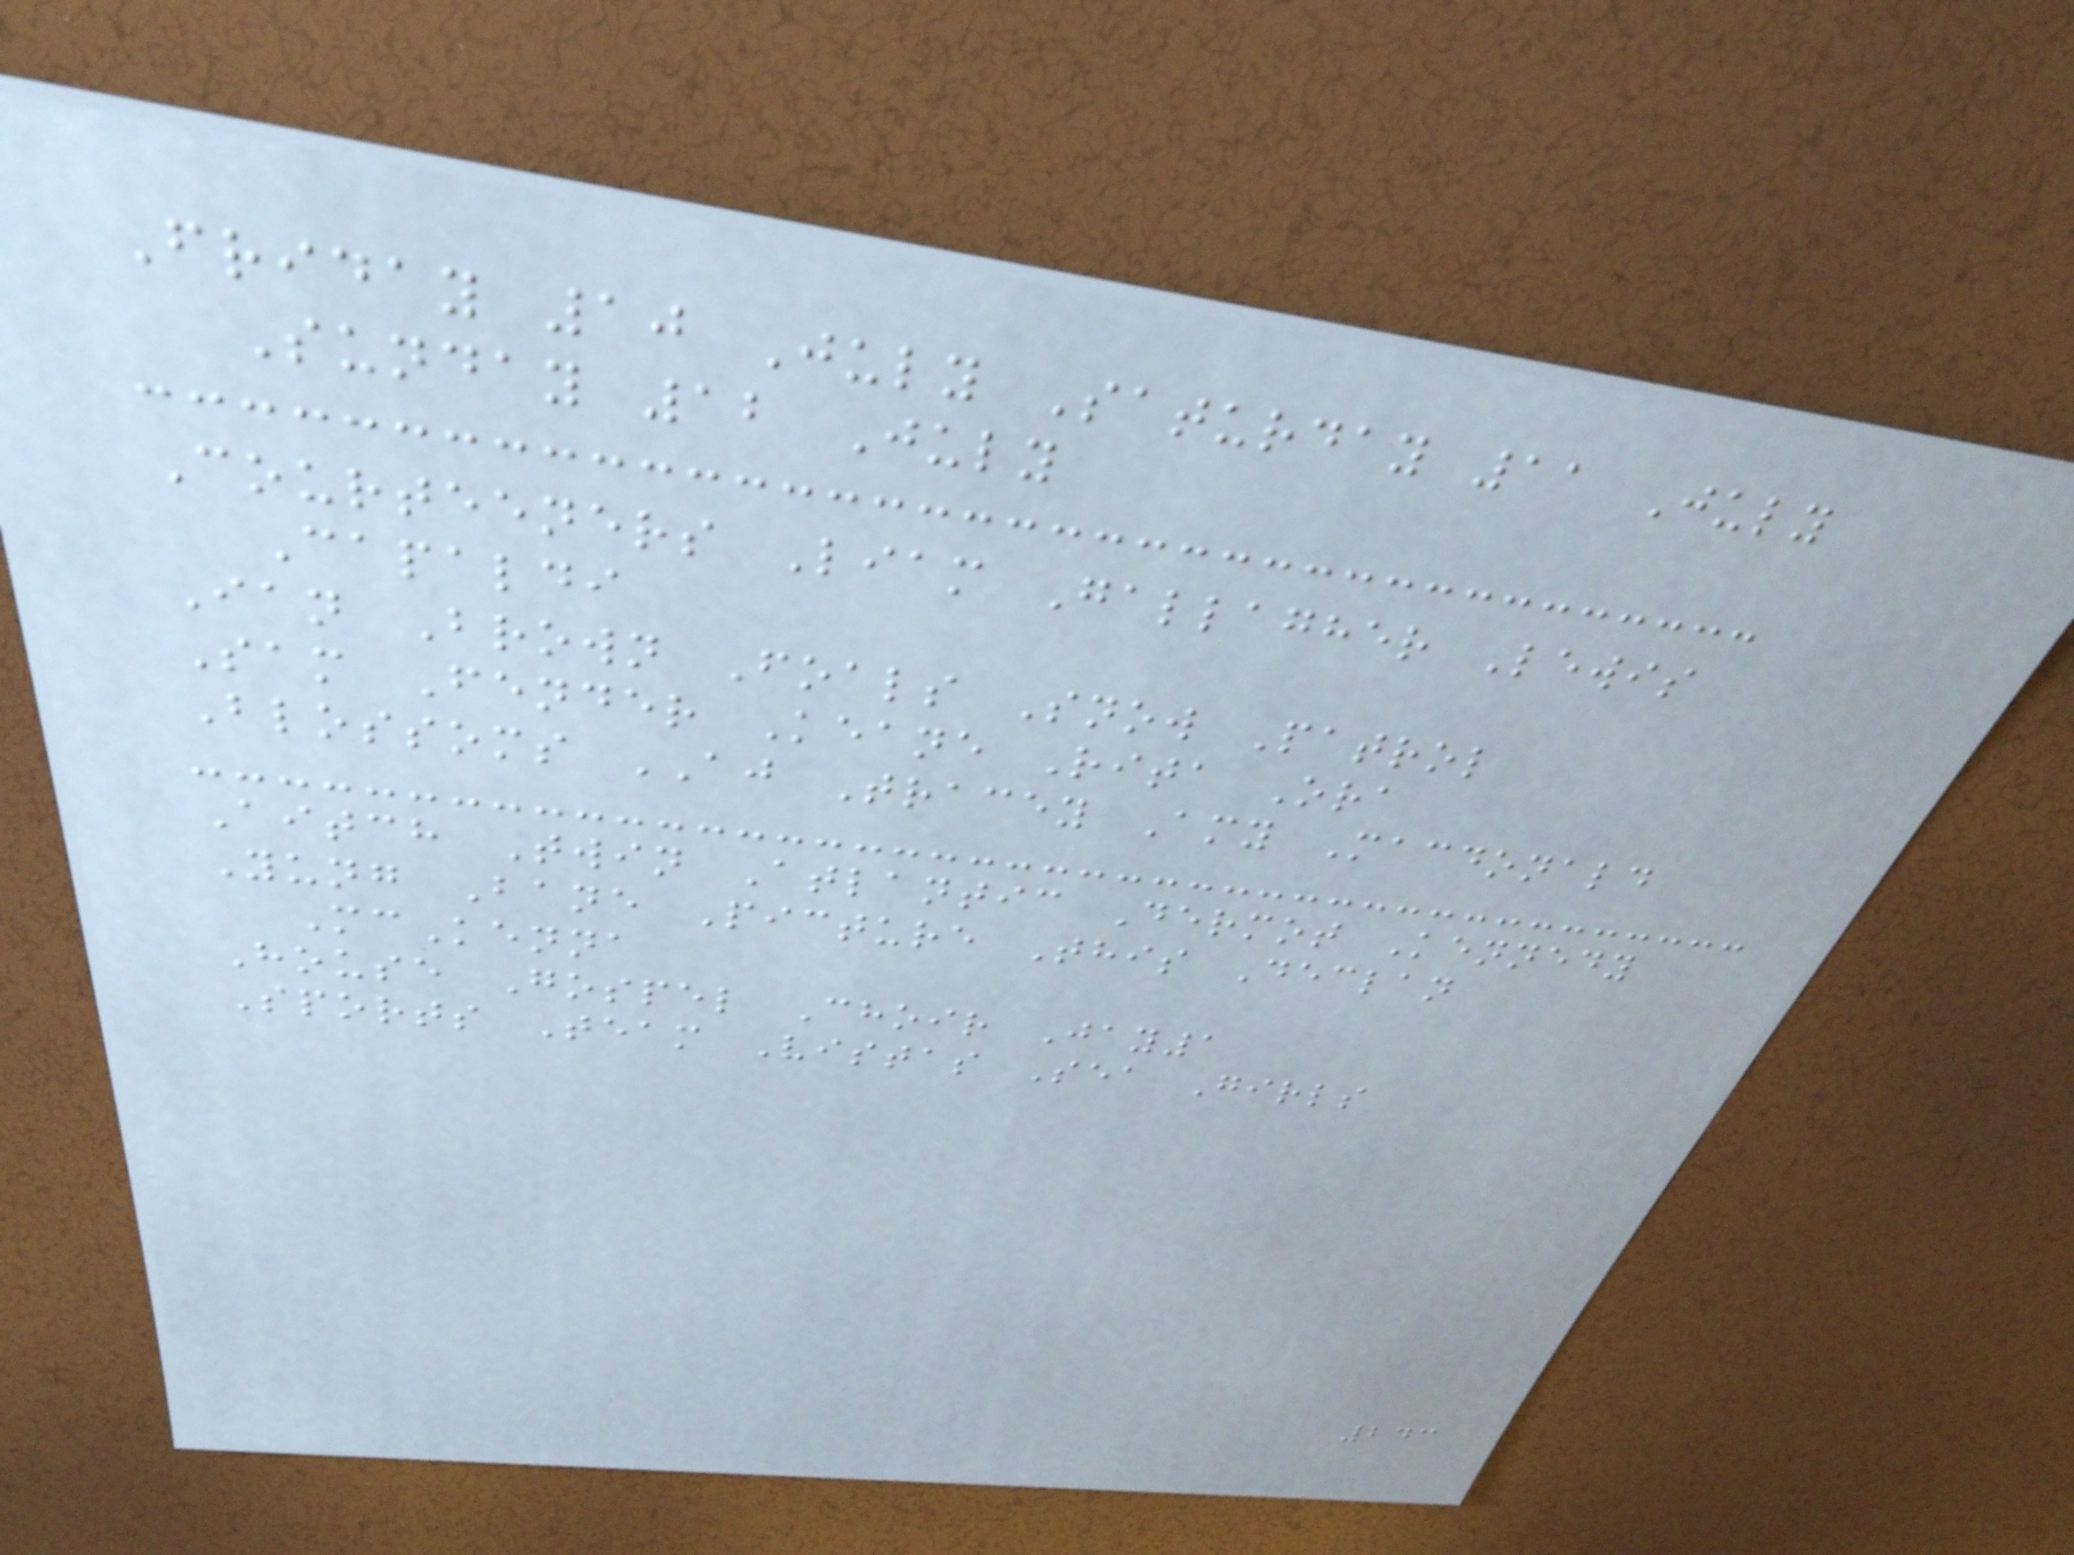Friday 10 July Saturday 11 July
Sunday 12 July
Courteeners Liam Gallagher Lewis
Capaldi
Ian Brown Foals Snow Patrol
Sam Fender Keane Rita Ora
Blossoms AJ Tracey Amy Macdonald
Aitch Twin Atlantic Dermot Kennedy
Yung Bane Picture This Declan
McKenna
House Gospel Choir Jay1
Sports Team Vistas Sea Girls
243
